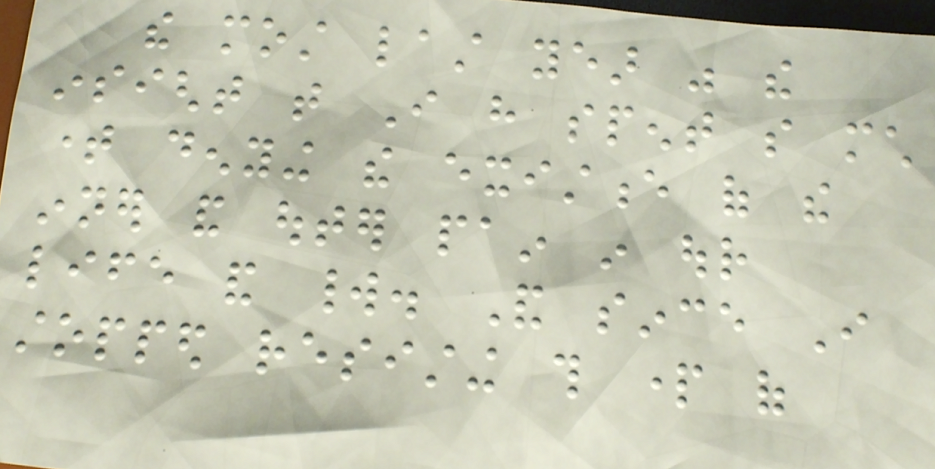the most last year was the
insight that I have spent so much
time denying the existence of the
inner and outer pain in our
life and world. And since I
stopped resisting this part of
